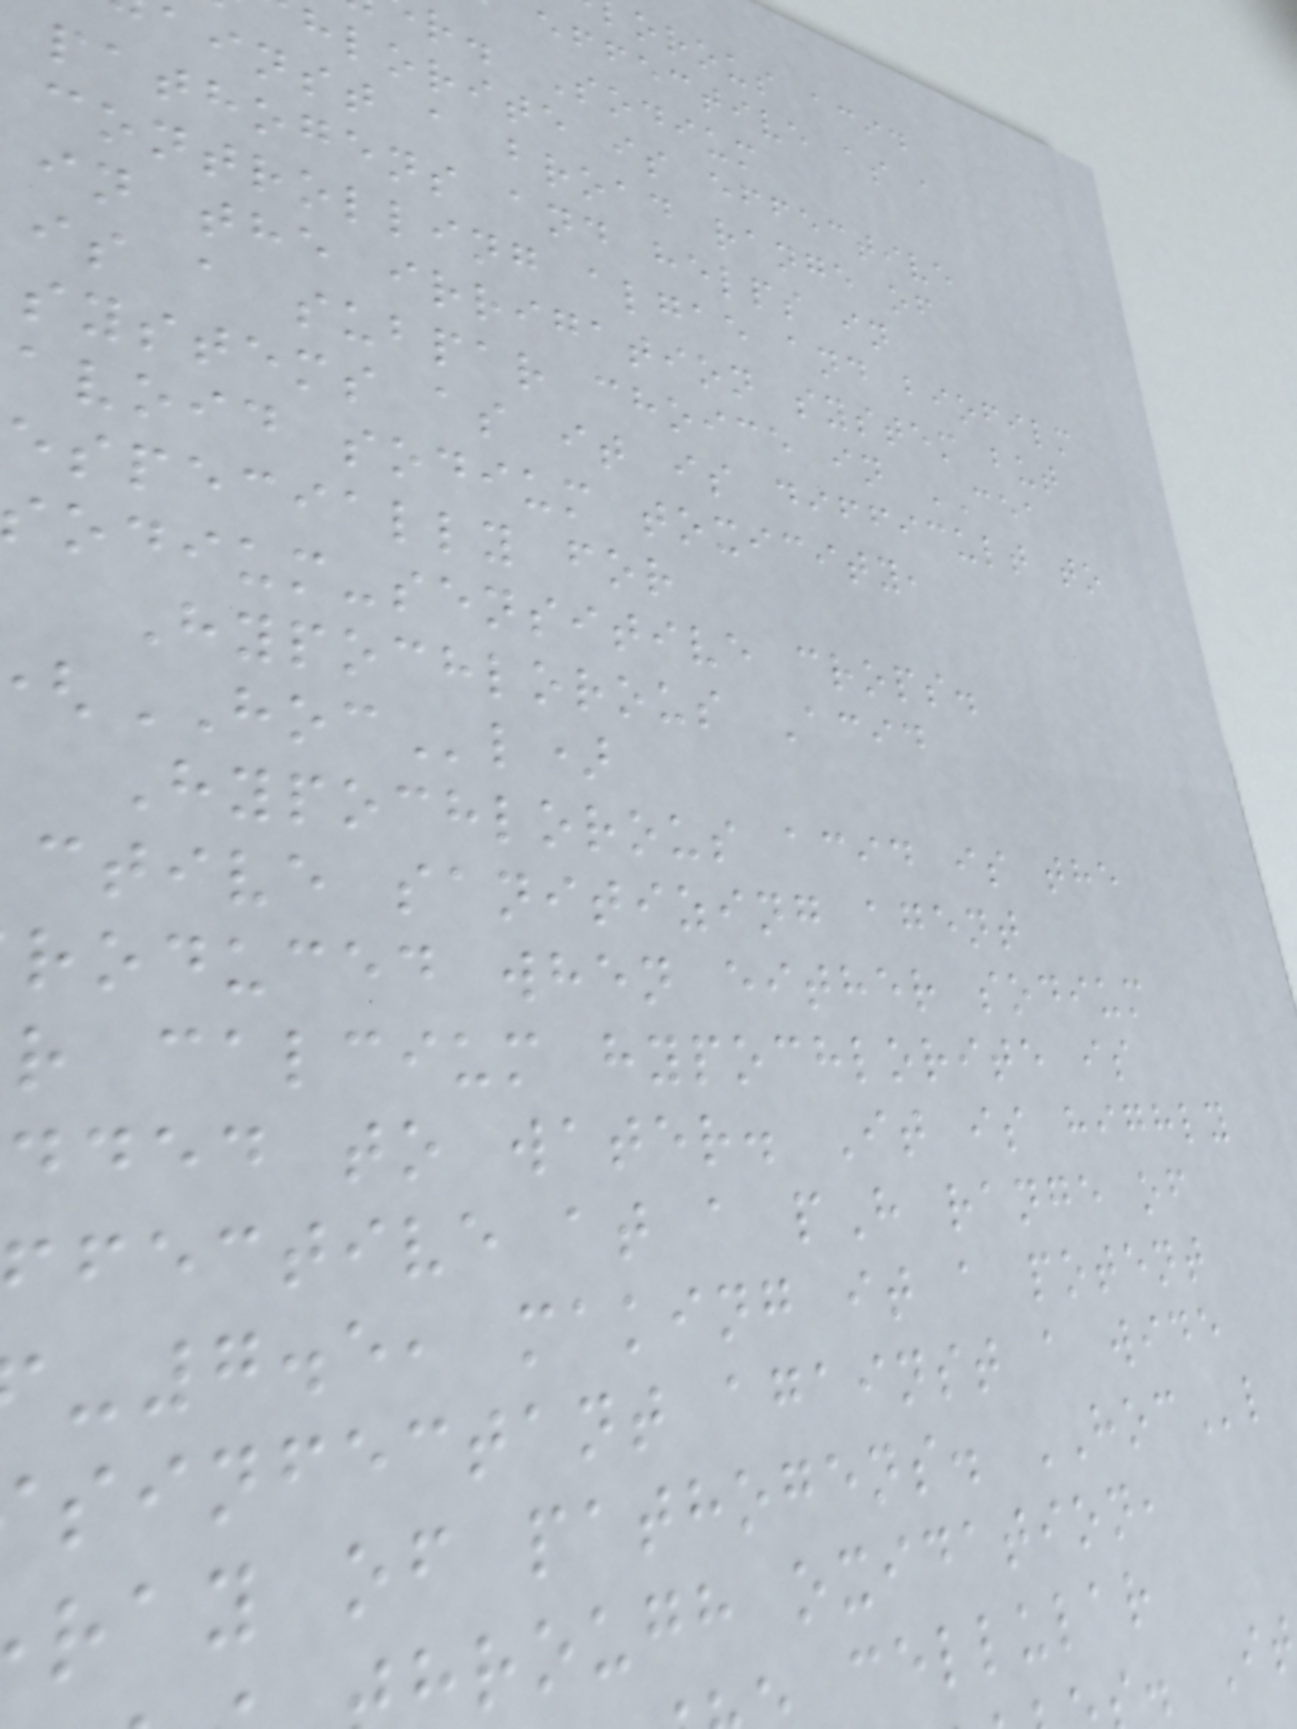orous acid
effective as a
r. Sodium
hlorite is effective
ainst a broad range of
pathogens and helps in
controlling algae and biofilm
in the irrigation system but
is a subpar choice in CEA
systems as it is difficult to
avoid sodium toxicity,
especially for
odium-sensitive crops.
Hypochlorous Acid
HOCl)
Hypochlorous acid is the
ctive sanitizing agent
roduced when either sodium
r calcium hypochlorite is
dded to water. It is highly
fective at a pH range of
-7.5, making it a potent
sinfectant against a wide
ray of pathogens. HOCl
hrough oxidation,
cellular
